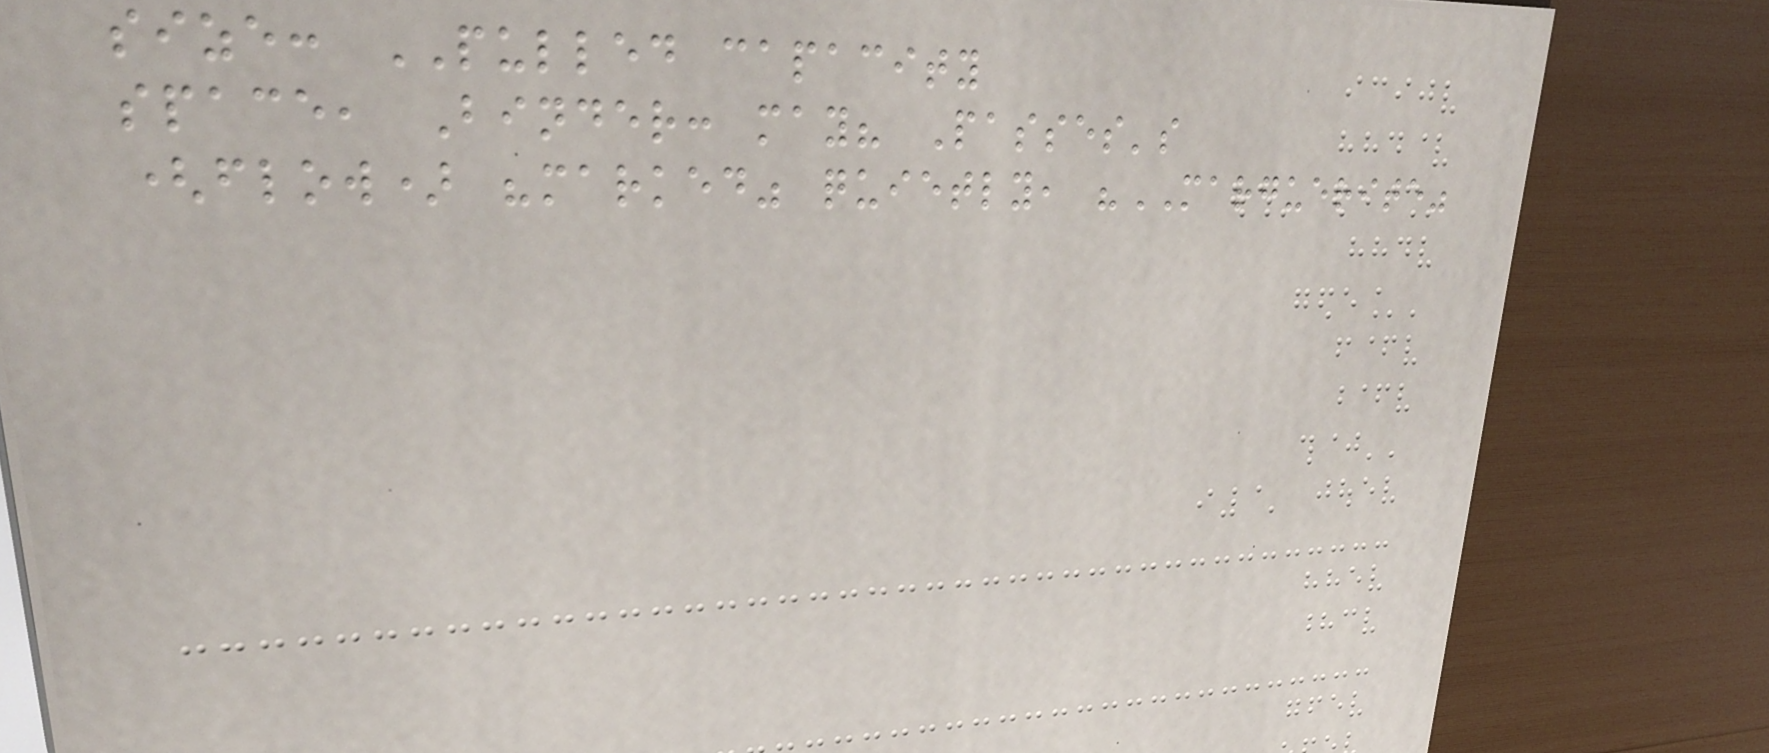size: PULLED capacity
space, Binder: may? Passes's
(flow) "marked" quietly, "MARGUERITE"
